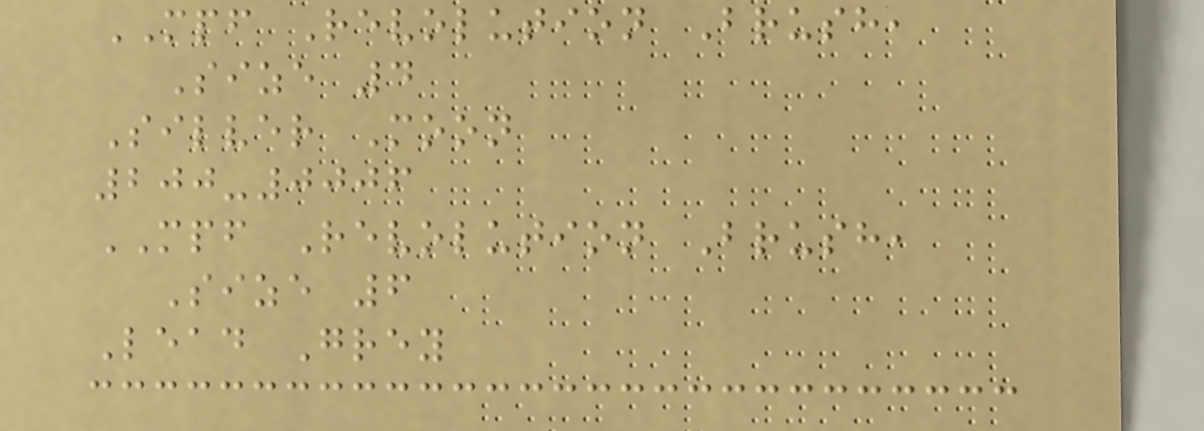MPF Revolution Brush,
Size 4
Silver Moon
200-0006
MPF Revolution Brush,
Size 6
Lead Grey
